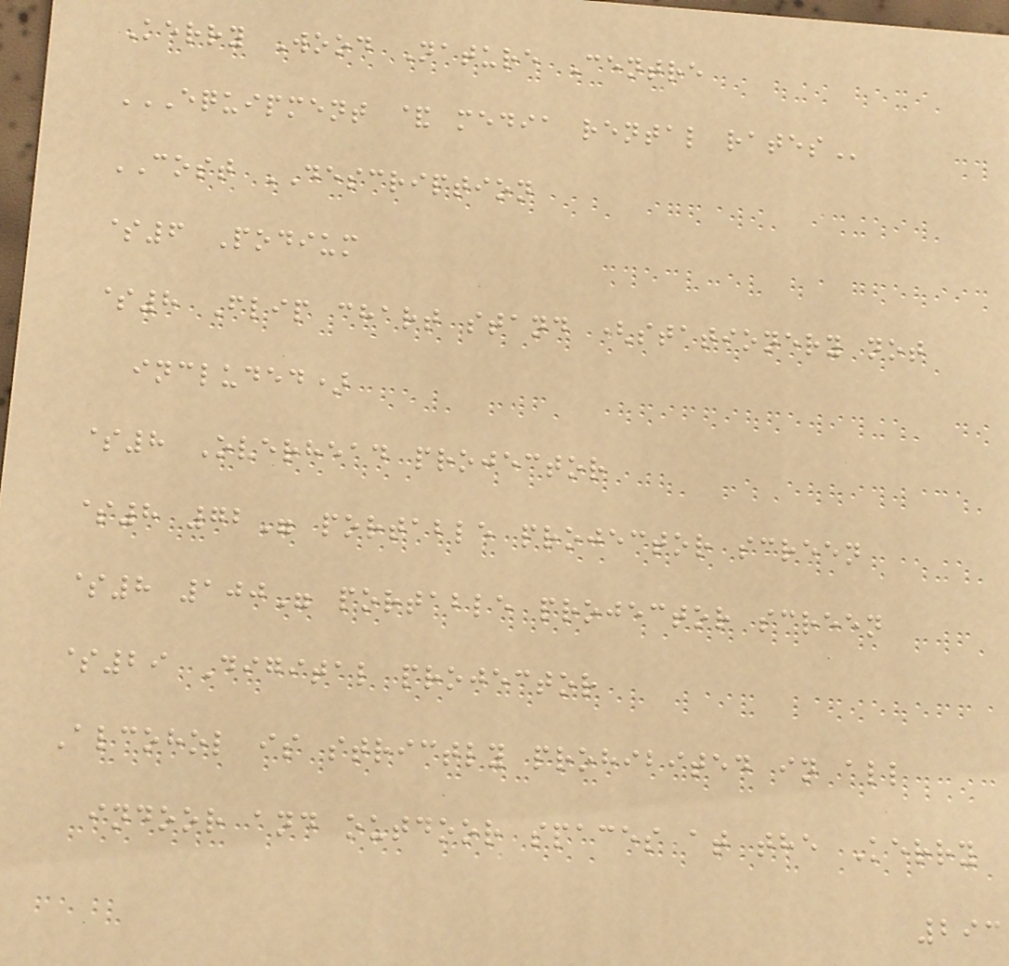Kerry Wood Nature Centre
EQUIPMENT & MEDIA RENTAL RATES
COST DESCRIPTION
$6 Podium
$8 Flip chart stand (stationery not
included)
$8 Overhead projector
$8 72" portable projector screen
$8 100" portable projector screen
$29 Digital projector
Alcohol is strictly prohibited in all
indoor and outdoor spaces at the Kerry
293
